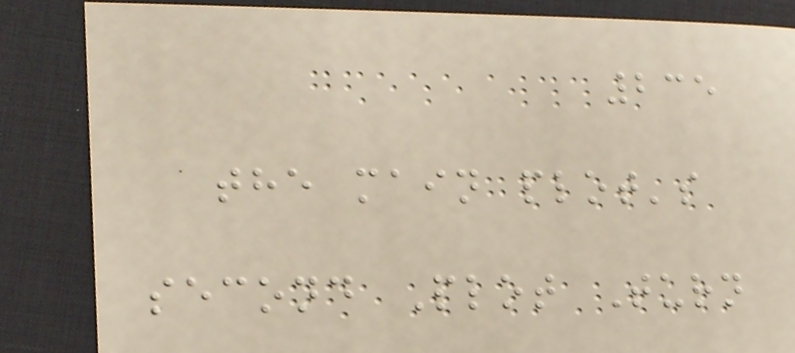235
the main plot's
second Plot Turn
